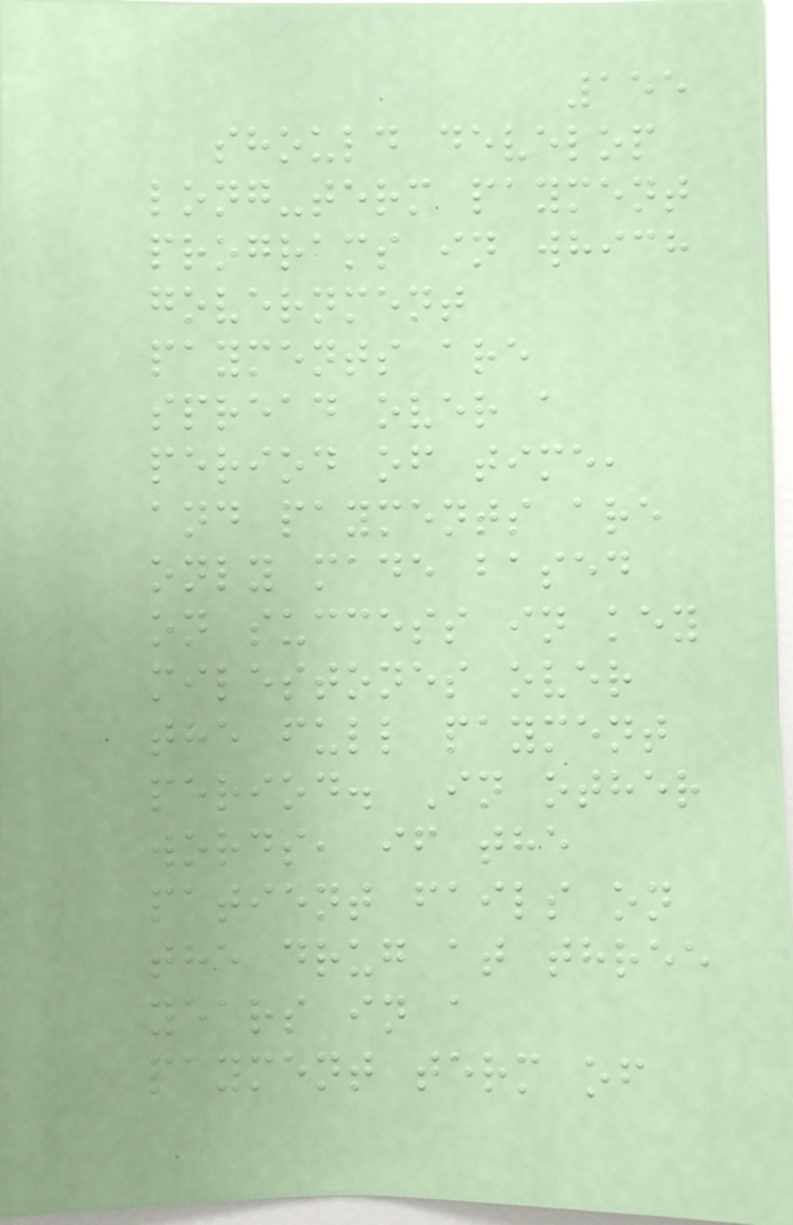155
should develop
long-term payment
programs in which
government
payments are
spread over a
period of time,
and payments are
only made based
on success in key
milestones over
the full payment
period. In other
words, if the
patient fails on
the drug at three
years in a
payment term of
